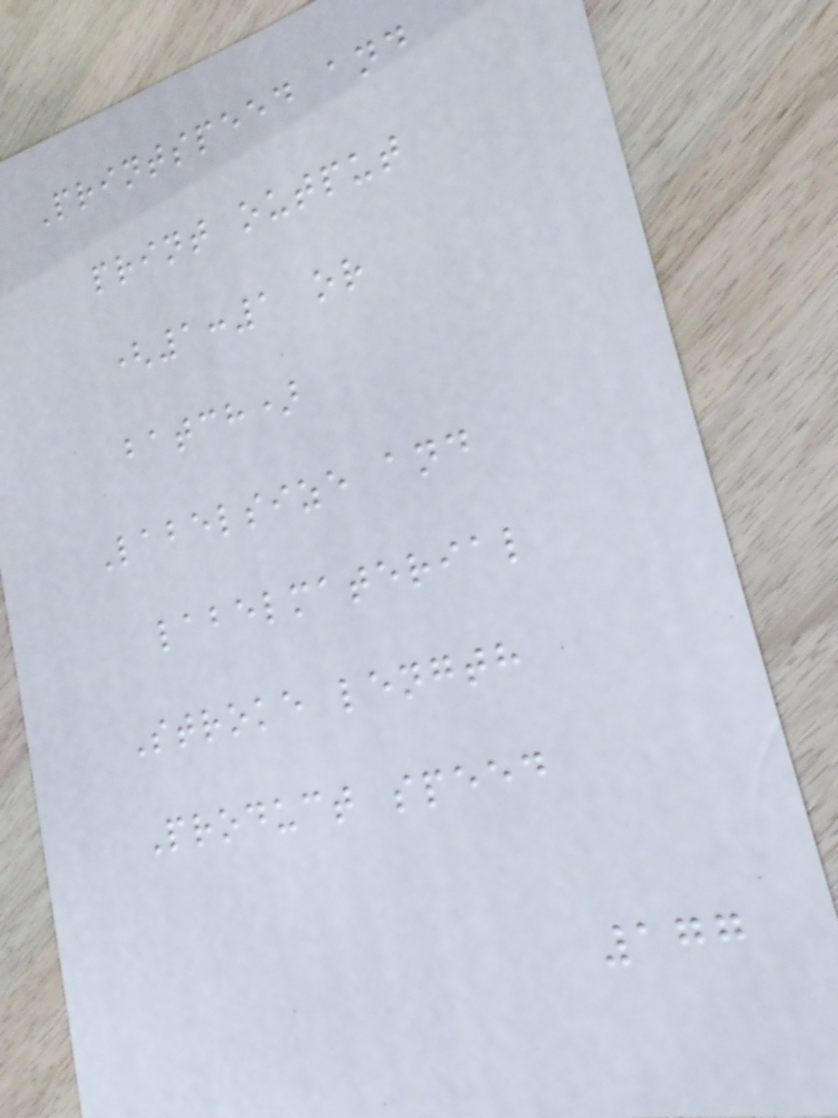Printspeed and
print output
(1:1 or
batch)
Labelsize and
labelmaterial
Stroke length
Product speed
177
